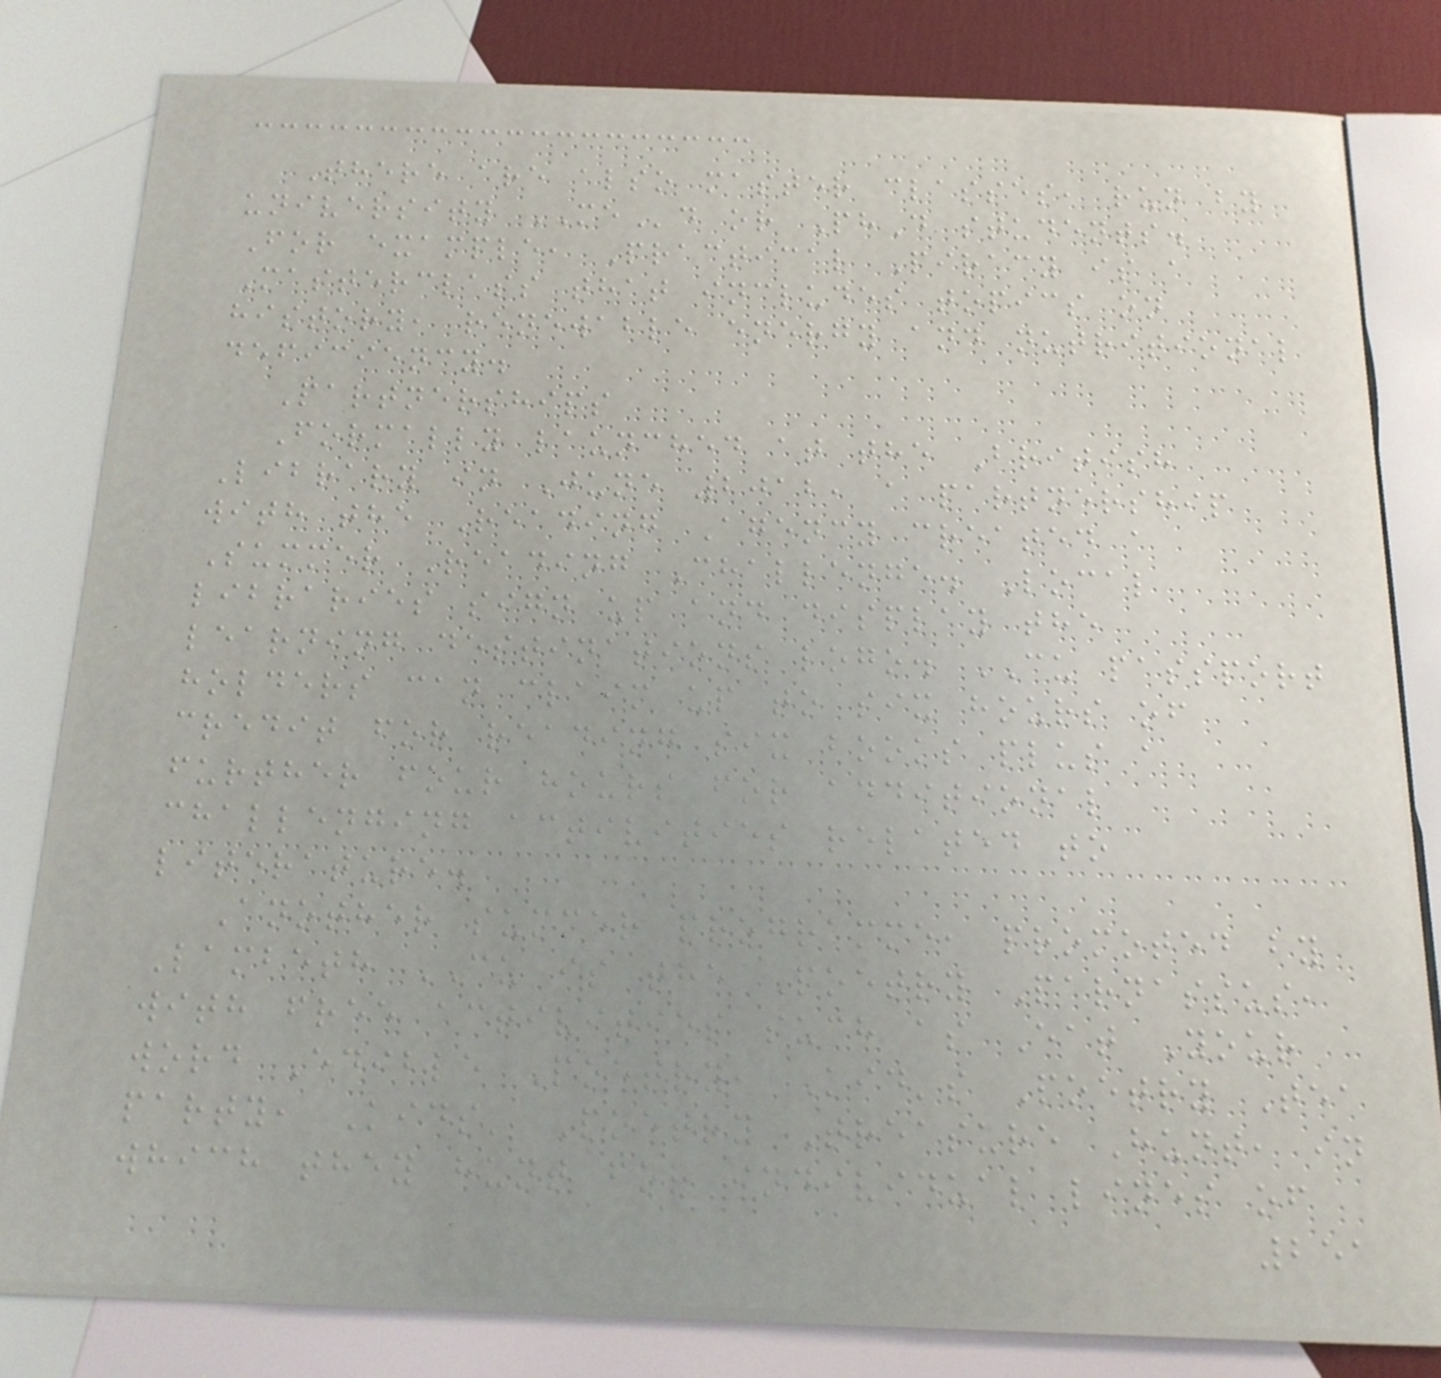There are also master classes, run by
university MEd or PhD students.
For example, Practical Piracy is a
Masterclass that includes topics on
history, renewable energy and nutritional
deficiency.
Partnerships
Formally launched at the British
Library in June 2012, a partnership
with the Reading Agency created a
Summer Reading Challenge. Local
libraries sign up and display the
learning destinations logo. CU passport
holders can claim up to six hours of
credit for reading six books plus a
further four hours for additional
challenging activities related to
literature.
Another summer programme, promoted by
Lambeth CU is the Poetry Parnassus,
with free activities such as Eat Your
word Edible Poetry, Kid's Poetry Tea
party, Kids' Poetry Treasure Hunt, in
which they hunt for individual lines of
251
